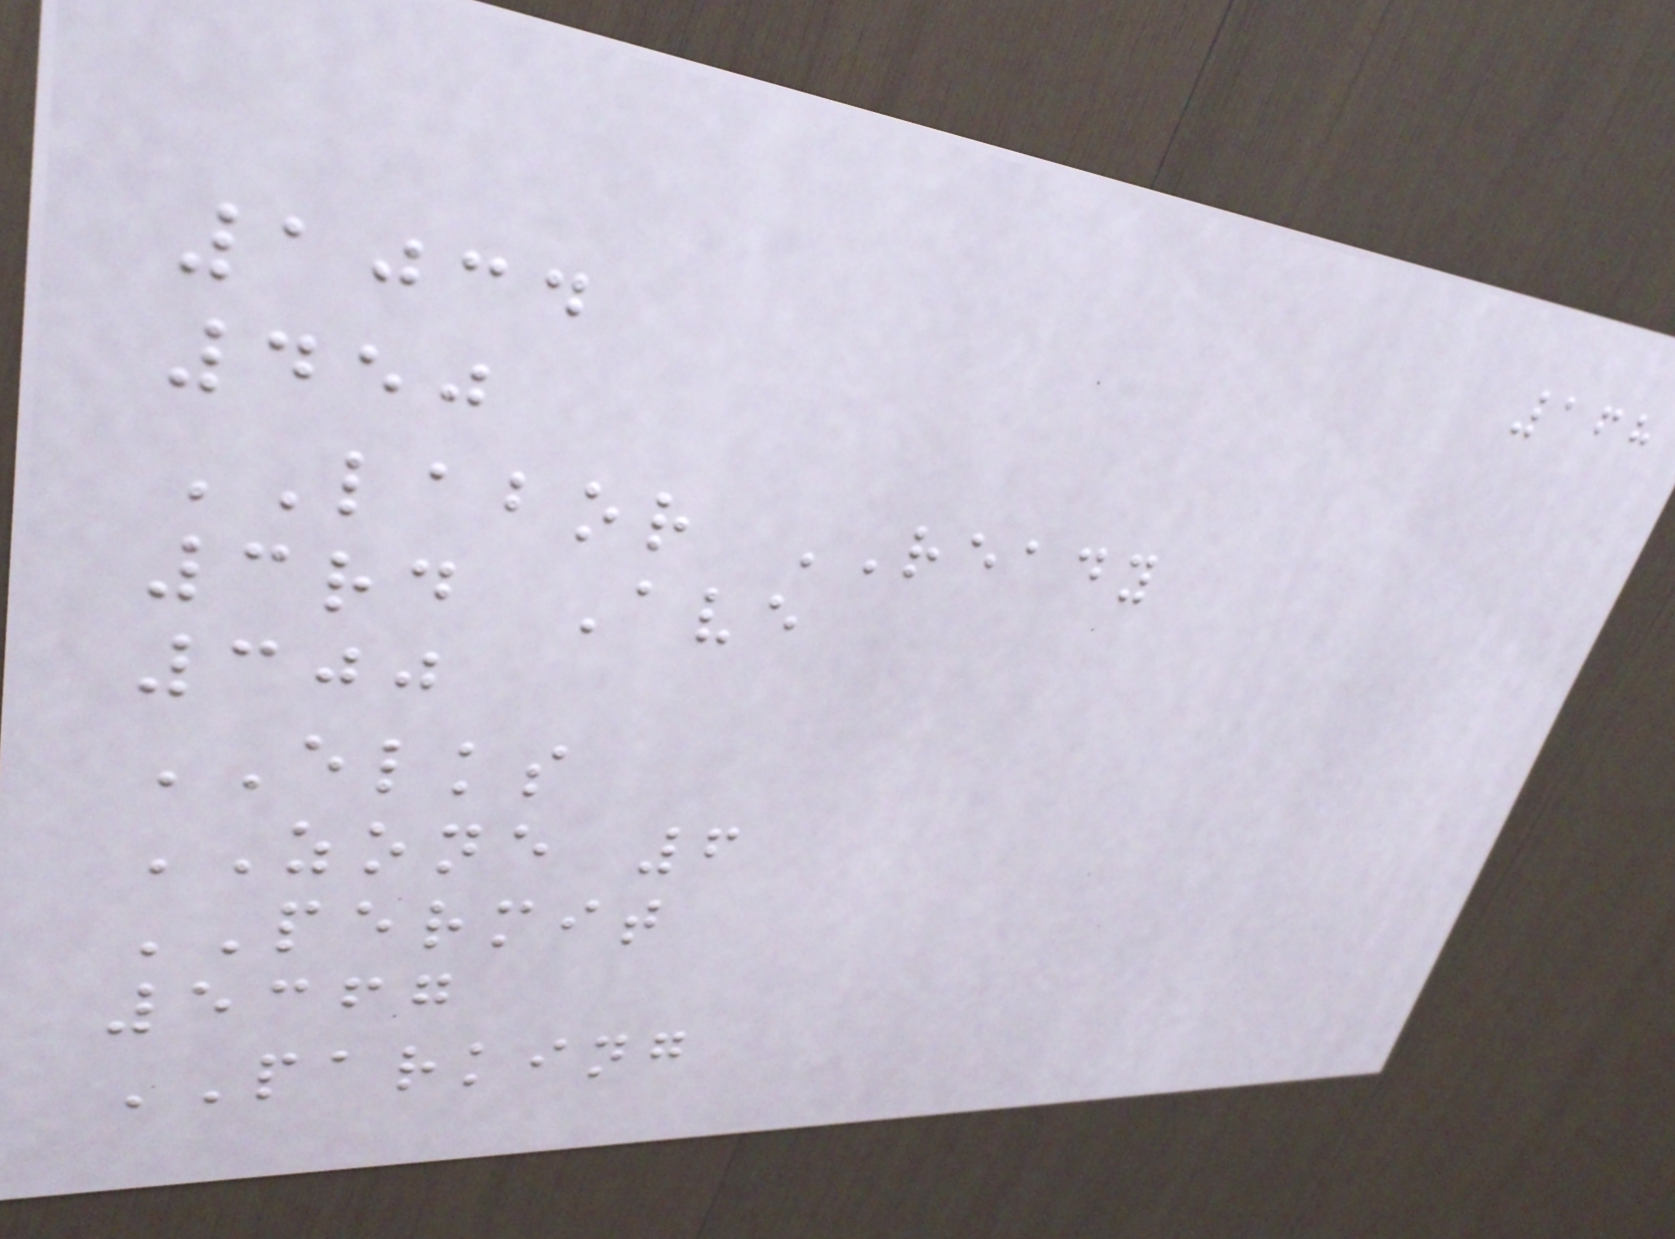168
1034
450
LABOR READY
3rd Ave
300
ELKS
ZONE 6
PERMIT
5367
PARKING
